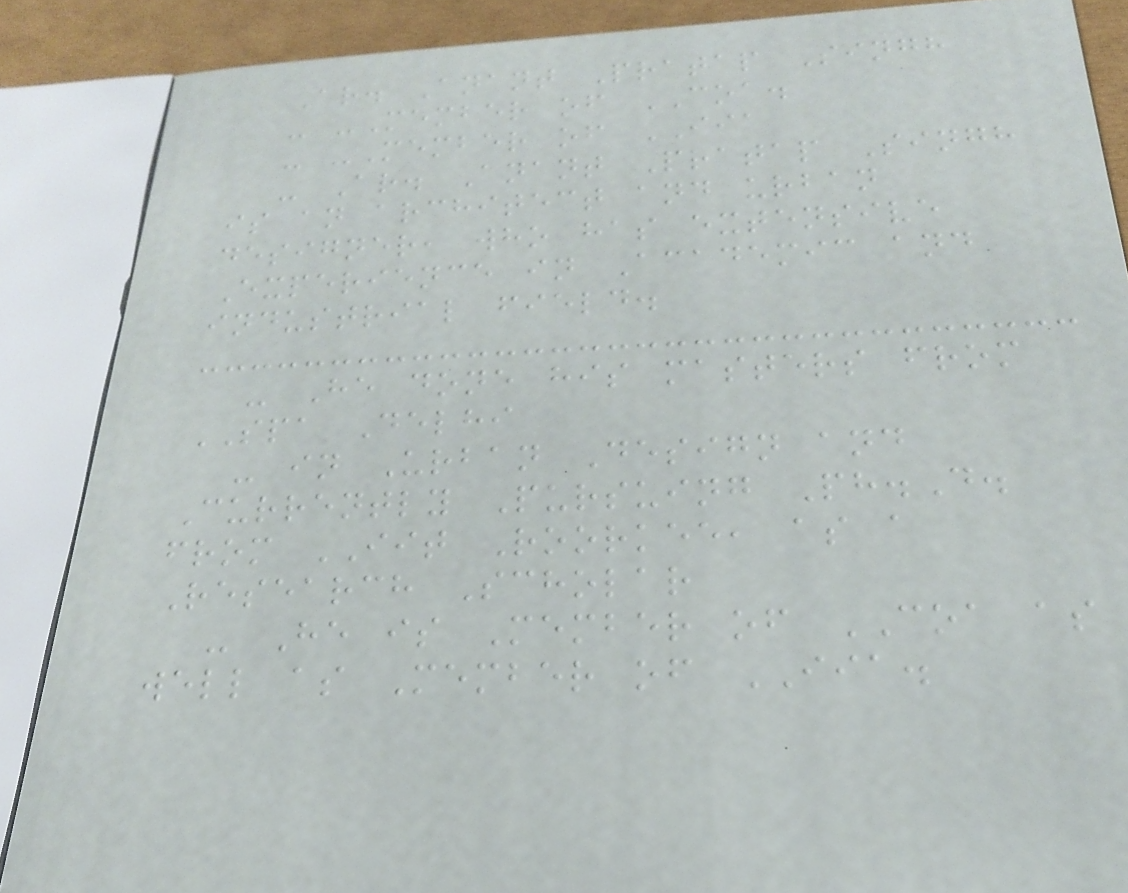Ar. Anant Pratap Singh
- -Member of COA.
- -Member of IIA
- Ar. Anant Pratap Singh
is an architect and urban
designer, who has extensive
Experience in Academic and
industrial field.
- He done his masters from
SPA Delhi
- in Urban Design and
Currently Pursuing Ph.D.
from IIT Roorkee, as a
Research Scholar
- He is Member of COA as
well as Member of IIA.
